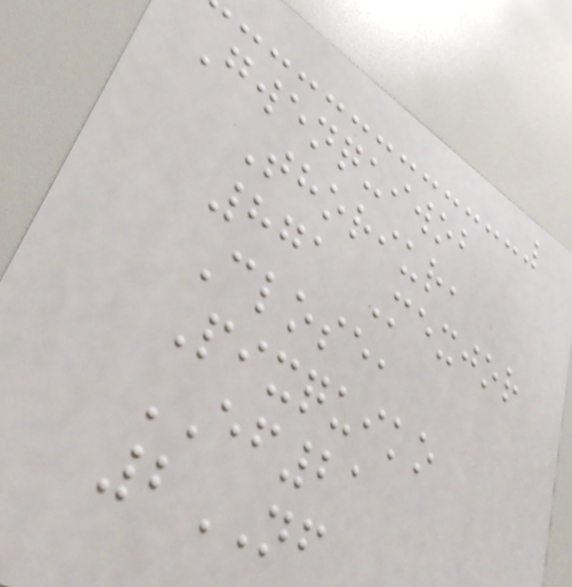Gwenquiwob
Thoriur,
871 Mexjor
Close,
Pixquiko
EF21
2NF
